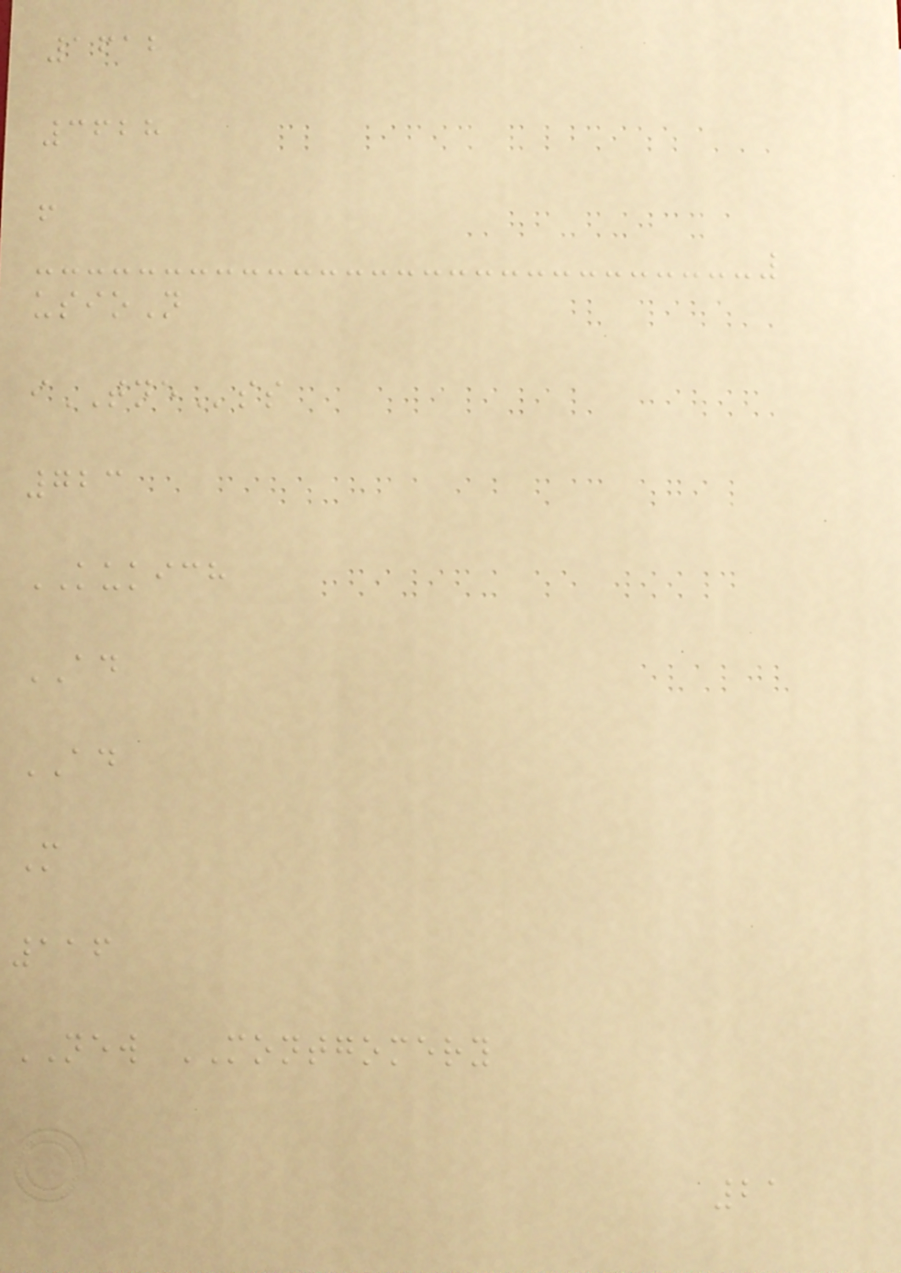1612
3628
f
usioN
iTNEss
723
KUKICH
AD
AD
M
116
NEW MONTGOMERY
21
